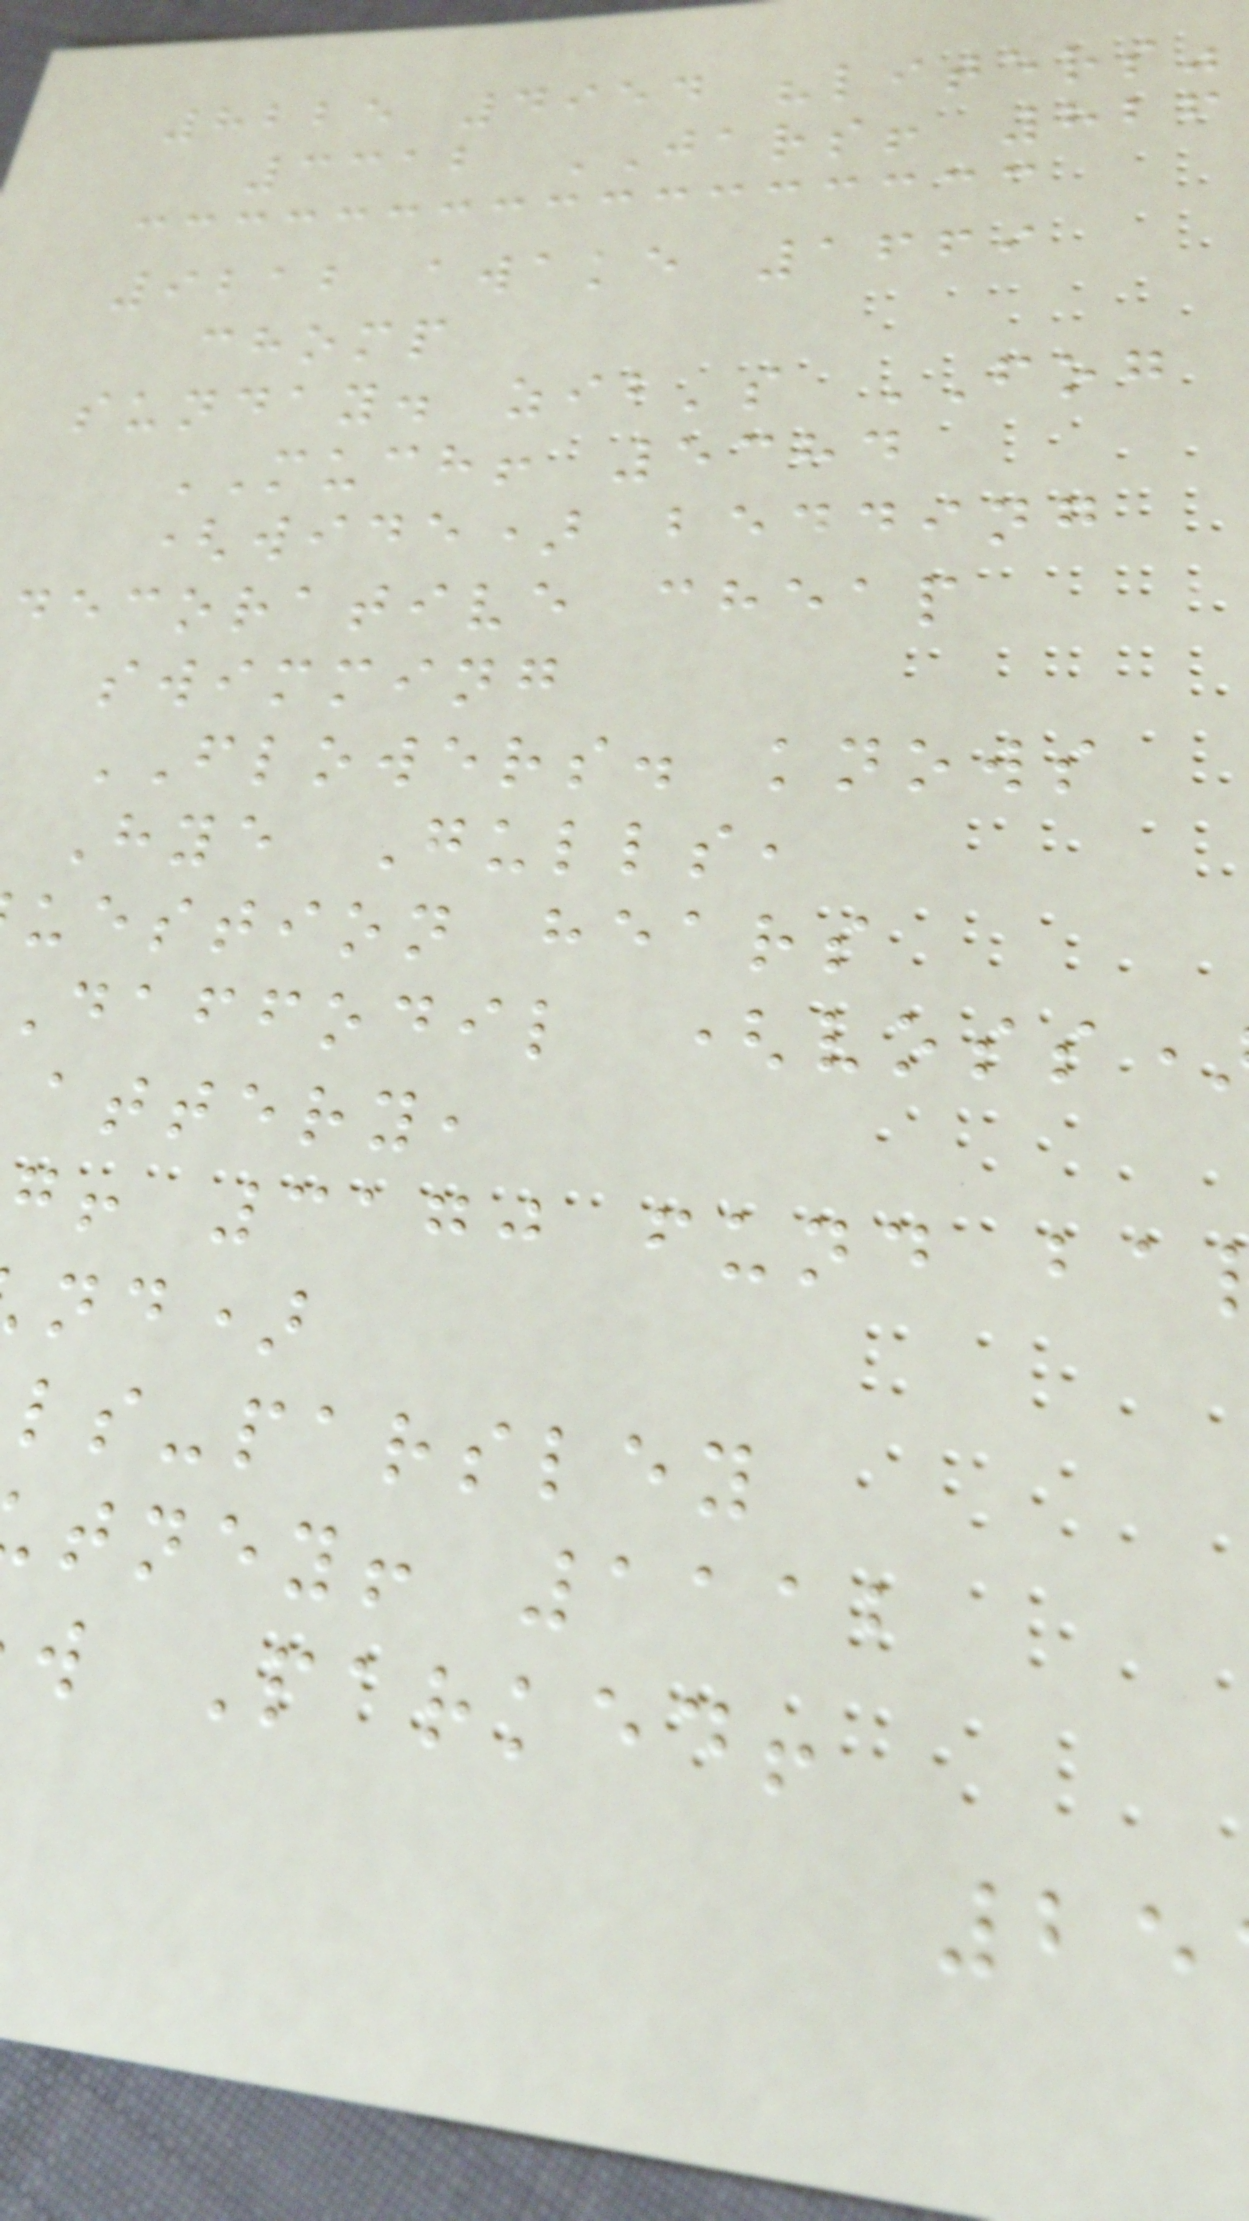8225 4954 "liters"
3312 JARS! 826
9212 awake 1669
chomp
sunday. zib's FOG
MUCH! 5384
(wide) bedding
decorative cheap
swimming
FLOWERS. knows
Hye Gulls,
uestion hears
daffodil (voss
attery,
g! 3170 fund ba
nd)
ls-parsley
tney! 1112
w Parked!
